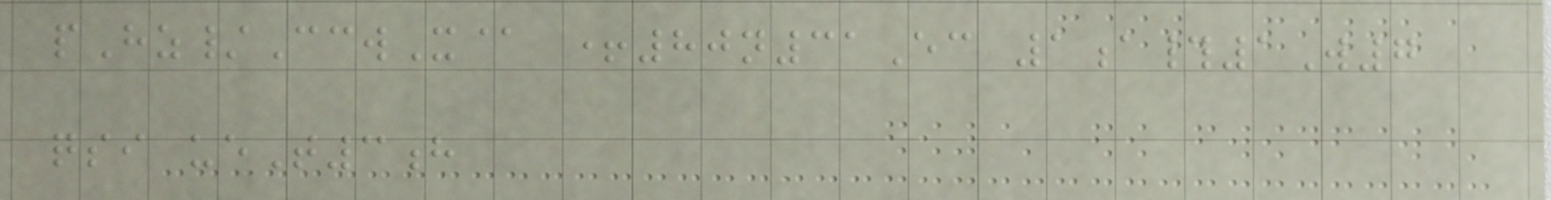pHz/CcwX@ +80n31Ec 1a#1W7
qsi ueT3h
